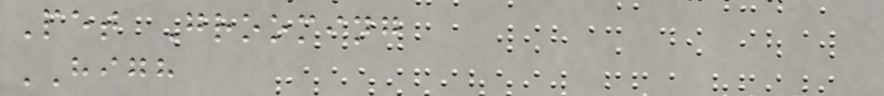Pet Grooming
HIGH
